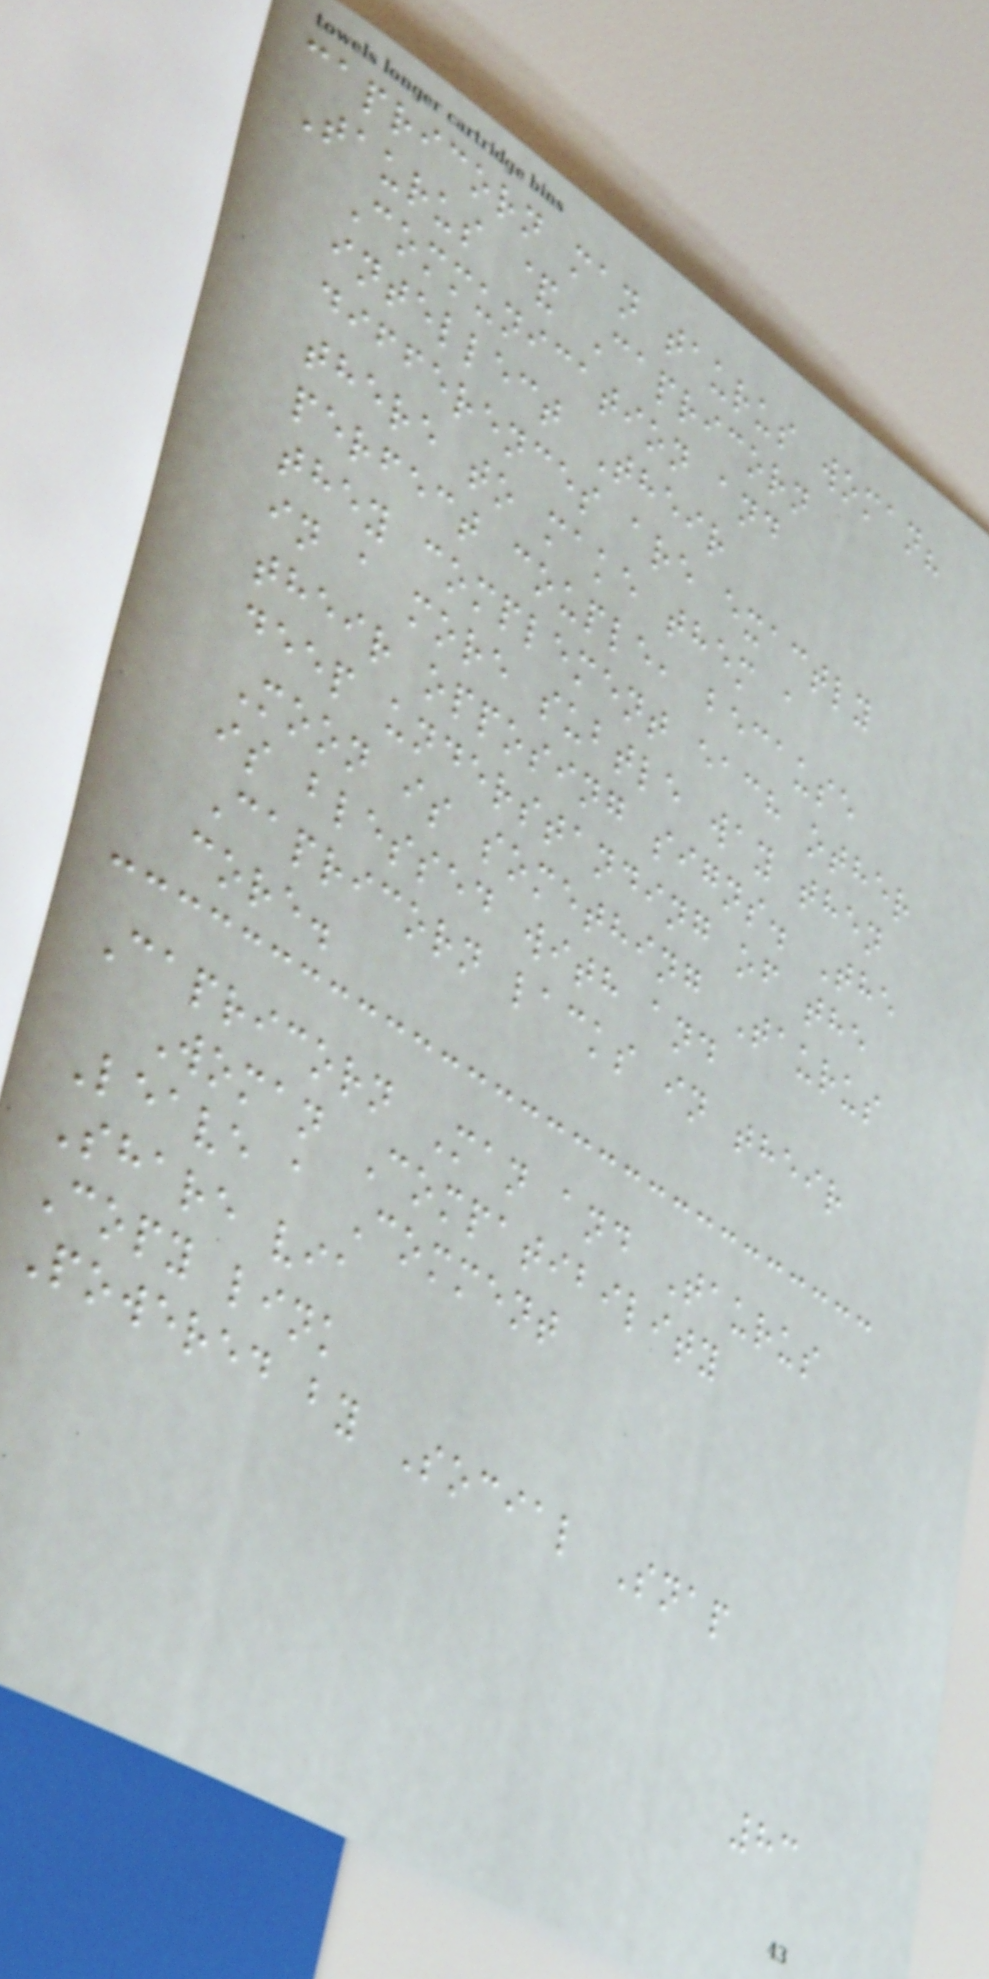capricorn man taurus woman?
Taurus & Capricorn
Communication and
intellect Their
differences are exactly
there to make them a
perfect couple, because
they complement each other
in a more subtle way then
their opposing signs. The
deep understanding of the
Moon is something Taurus
is blessed with and
Capricorn lacks in their
core.
Capricorn Man and Taurus
Woman Compatibility
Leave a Comment
Share via
Copy link
Powered by Social Snap
83
